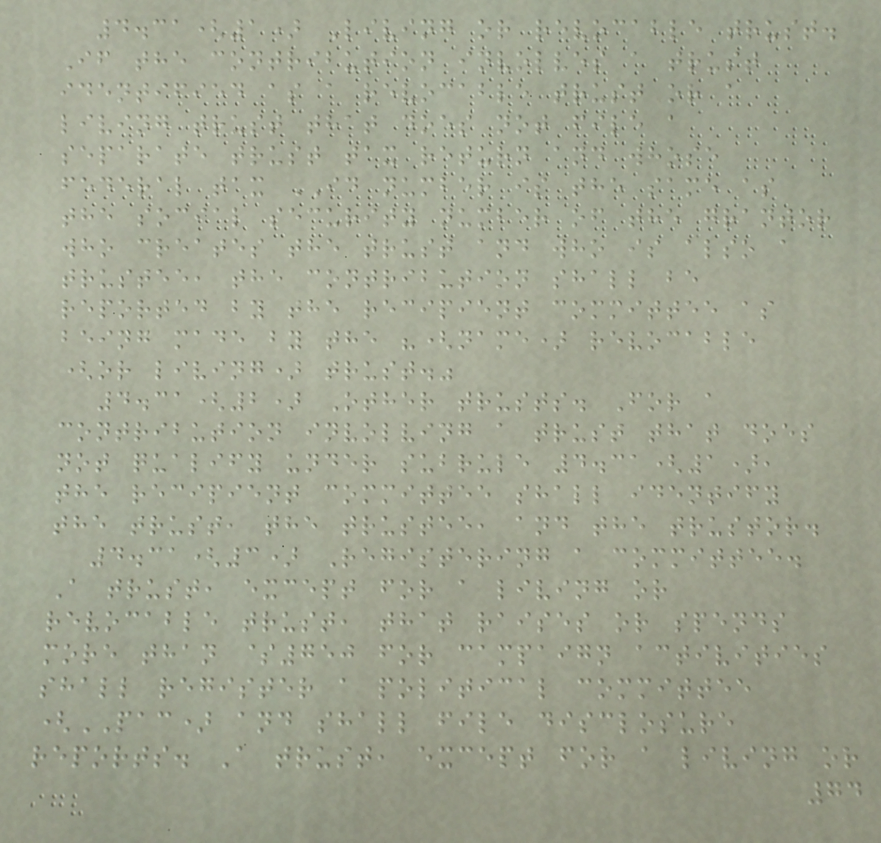4.31(1) Living or revocable trust.
If the contribution involves a trust
identified as a revocable trust or a
living trust that does not file a
separate trust tax return and whose
federal tax ID number is the same as
the social security number of the grantor
who creates the trust and who is also a
trustee, the contribution shall be
reported by the recipient committee as
being made by the "(name) revocable
(or living) trust."
4.31(2) Other trusts. For a
contribution involving a trust that does
not qualify under subrule 4.31(1),
the recipient committee shall identify
the trust, the trustee, and the trustor.
4.31(3) Registering a committee.
A trust, except for a living or
revocable trust, that raises or spends
more than $750 for campaign activities
shall register a political committee
(PAC) and shall file disclosure
reports. A trust, except for a living or
74
